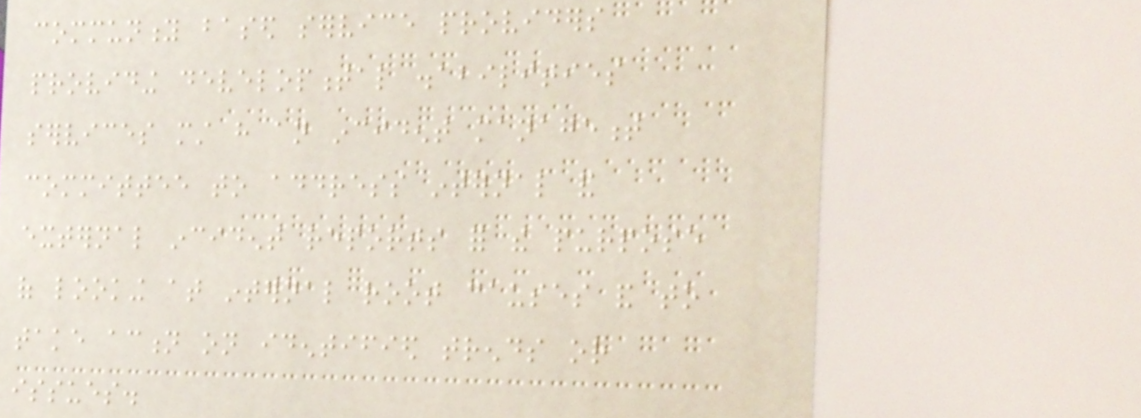community based service providers
providing developmental disabilities
services must have an incident management
committee to address internal and
external incident reports for the purpose
of looking at internal root causes and to
take action on identified trends or
issues.
